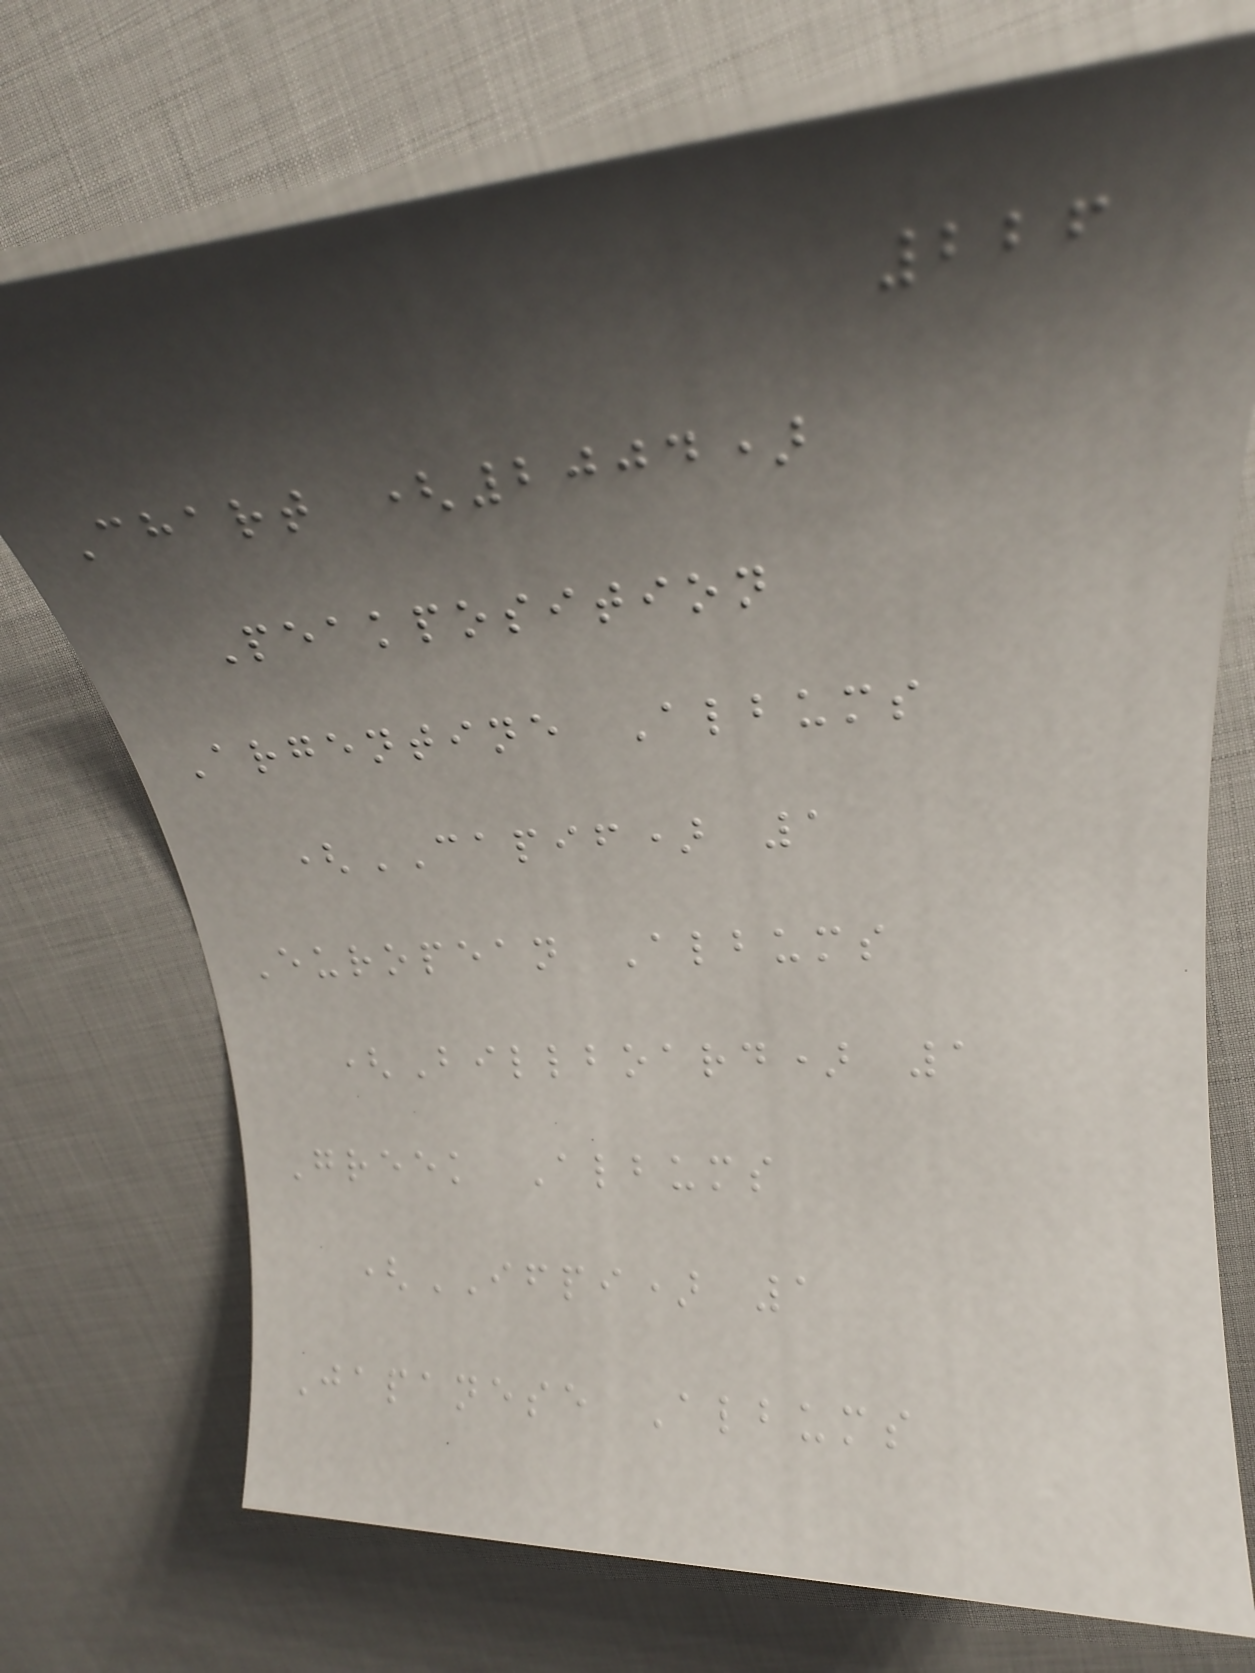226
Chart (2004)
Peakposition
Argentine Albums
(CAPIF) 1
European Albums
(Billboard) 1
Greek Albums
(IFPI) 1
Japanese Albums
